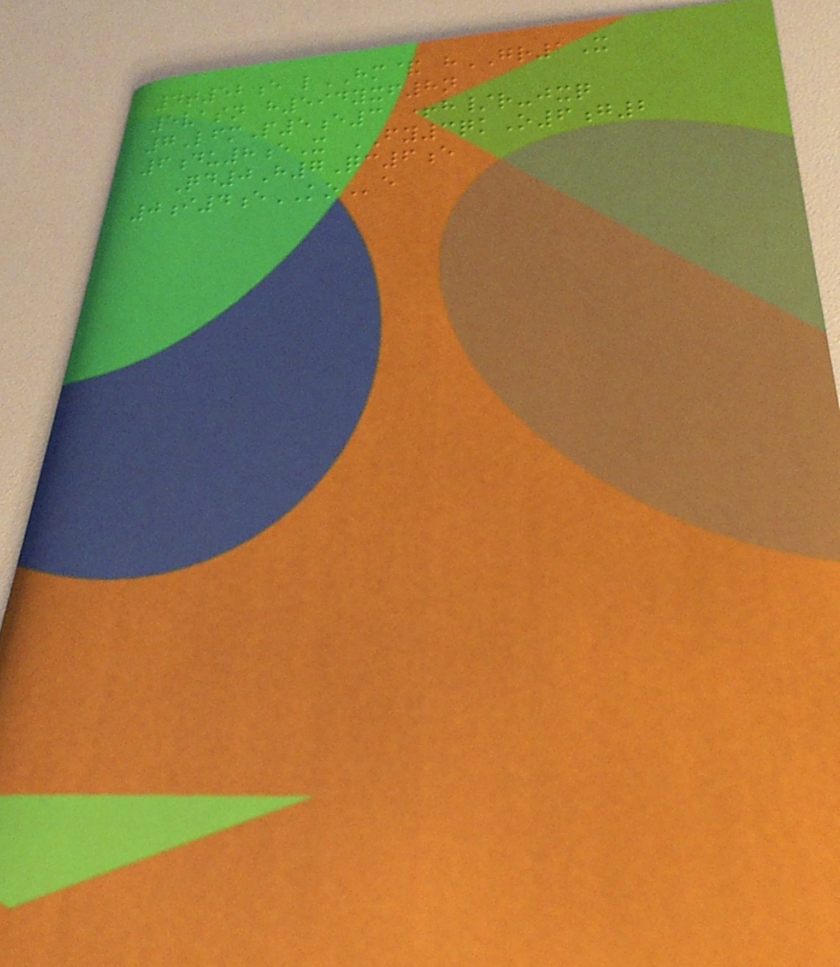4t52e lHM& hGR1X
5vasn h594yxf8n
7LfmP5e3 +h/r-jxq
6du8eX FY3qkO6g2
Qd0H7Qc6e
0i4eKOe
